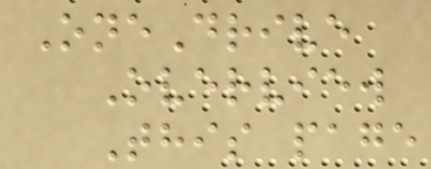OneDrive
Overview
This page
